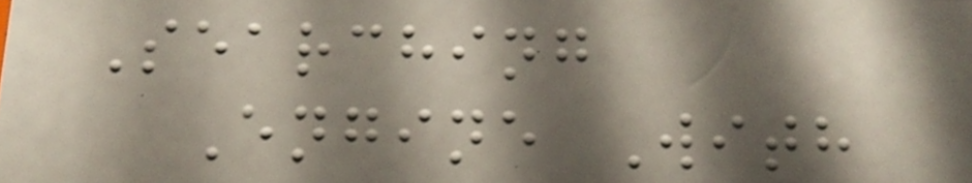Searching
Engine With
